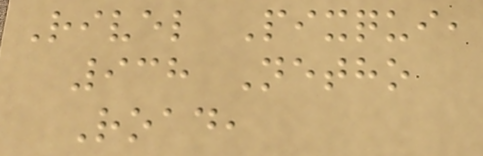Rivel Pixqui,
938 Netho
Road,
